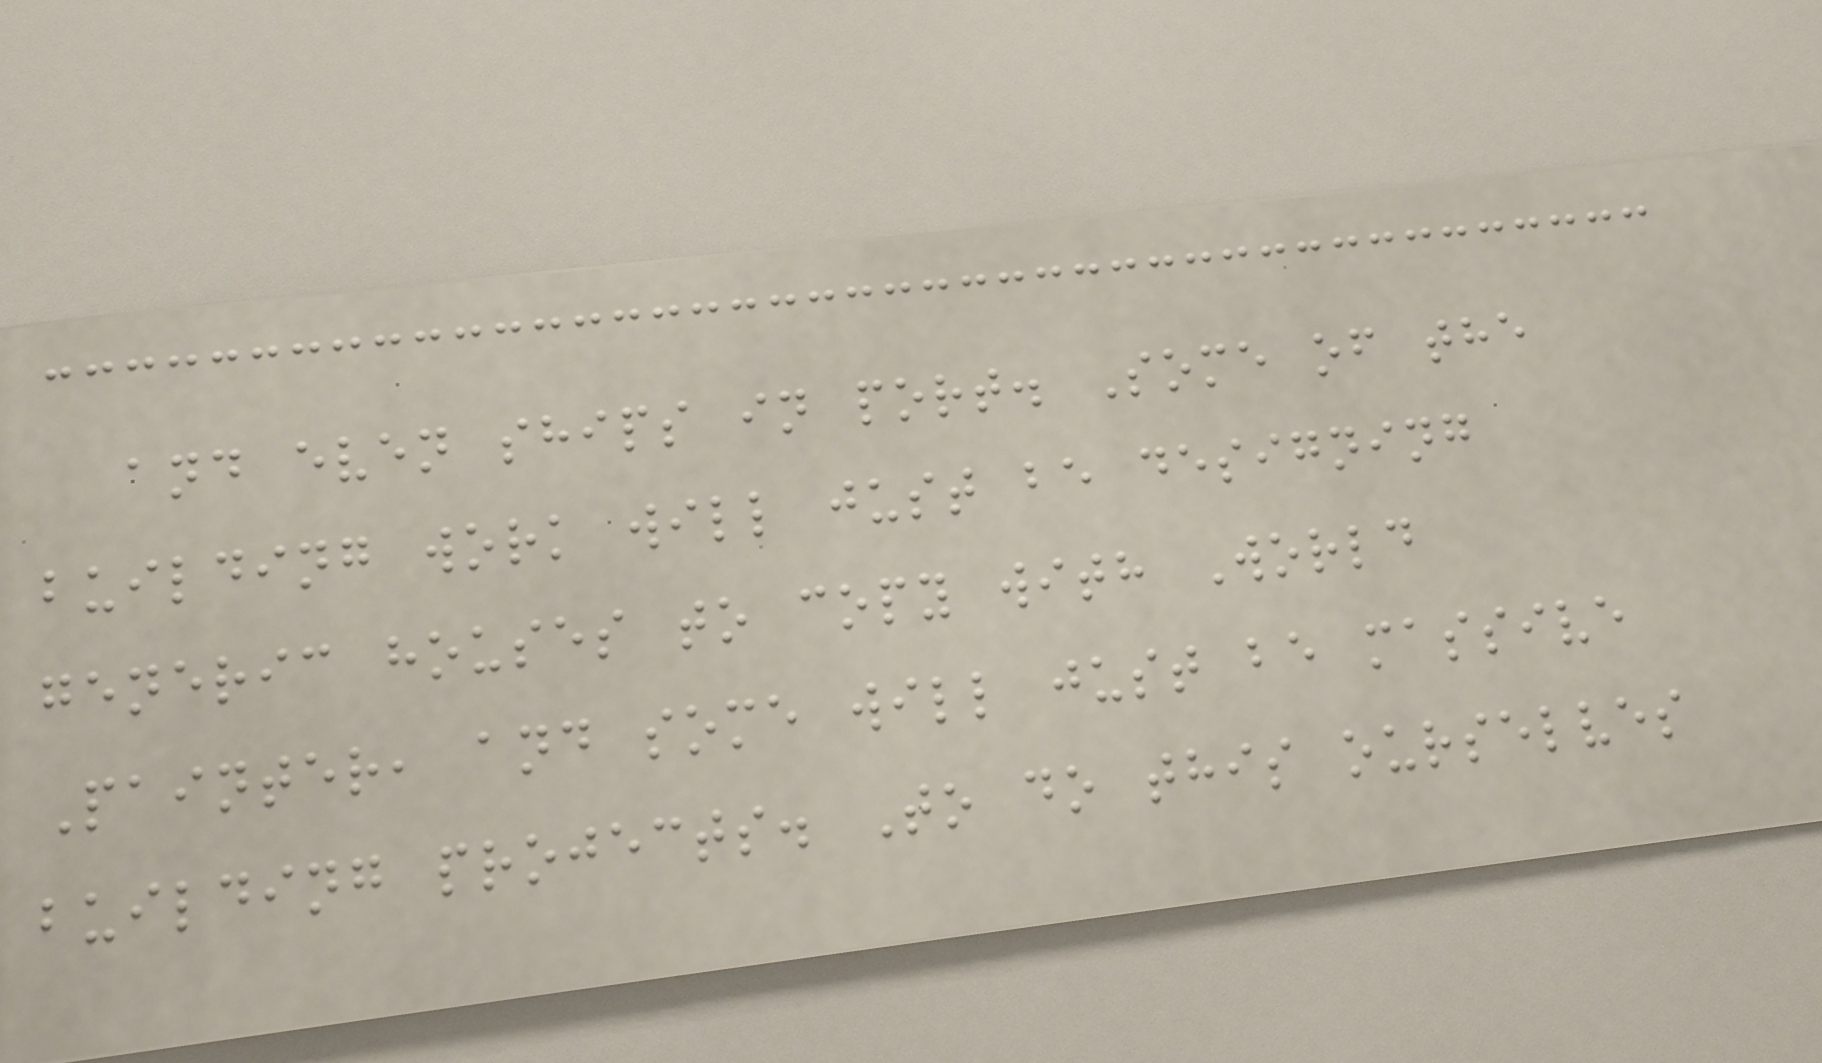and even ships in port. Some of the
building work will just be designing
generic houses to copy with World
Painter, and some will just be massive
building projects. To do this ourselves
